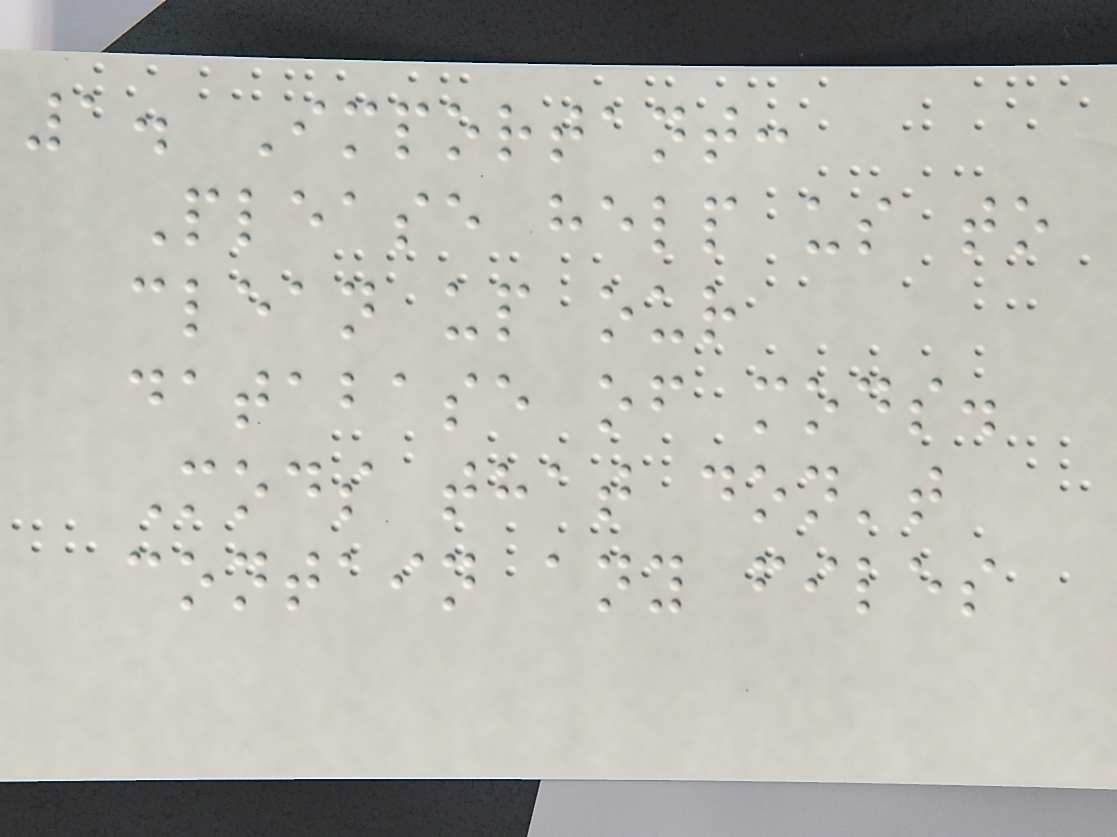1. Important:
Please help us to
clean up our
database of mods.
Mods that don't
contain any files
